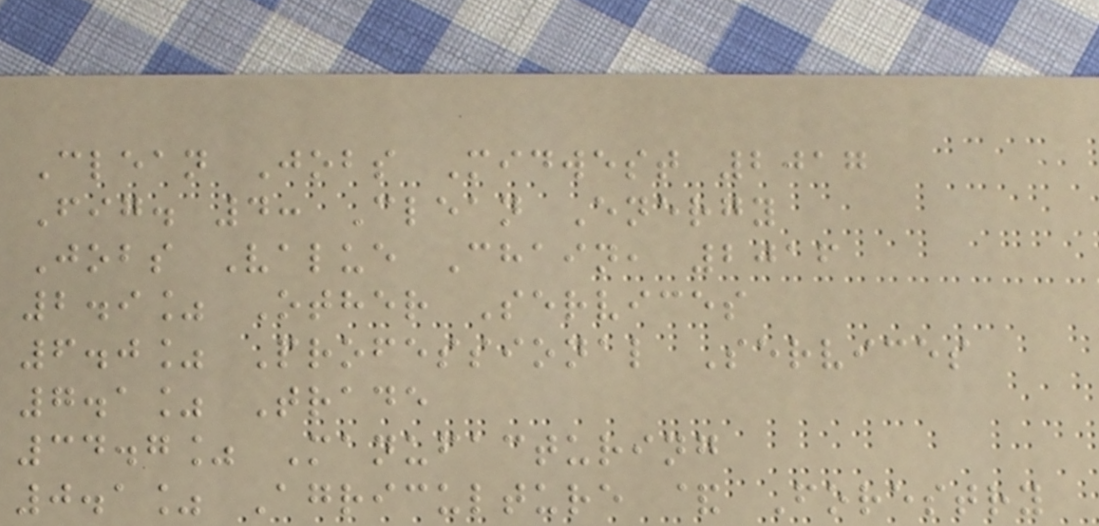Clean Jobs Midwest 2017
Fig. 4: Clean Energy
Jobs Value Chain, 2016
2.9% Other Services
6.0% Professional Services
7.1% Trade
34.7% Manufacturing
0.1% Agriculture & Forestry
